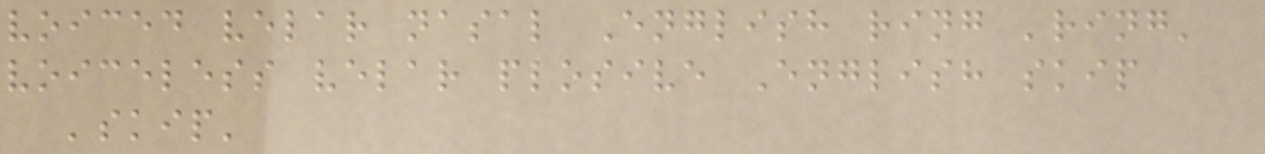voiced velar nasal English ring 'ring'
voiceless velar plosive English skip
'skip'
